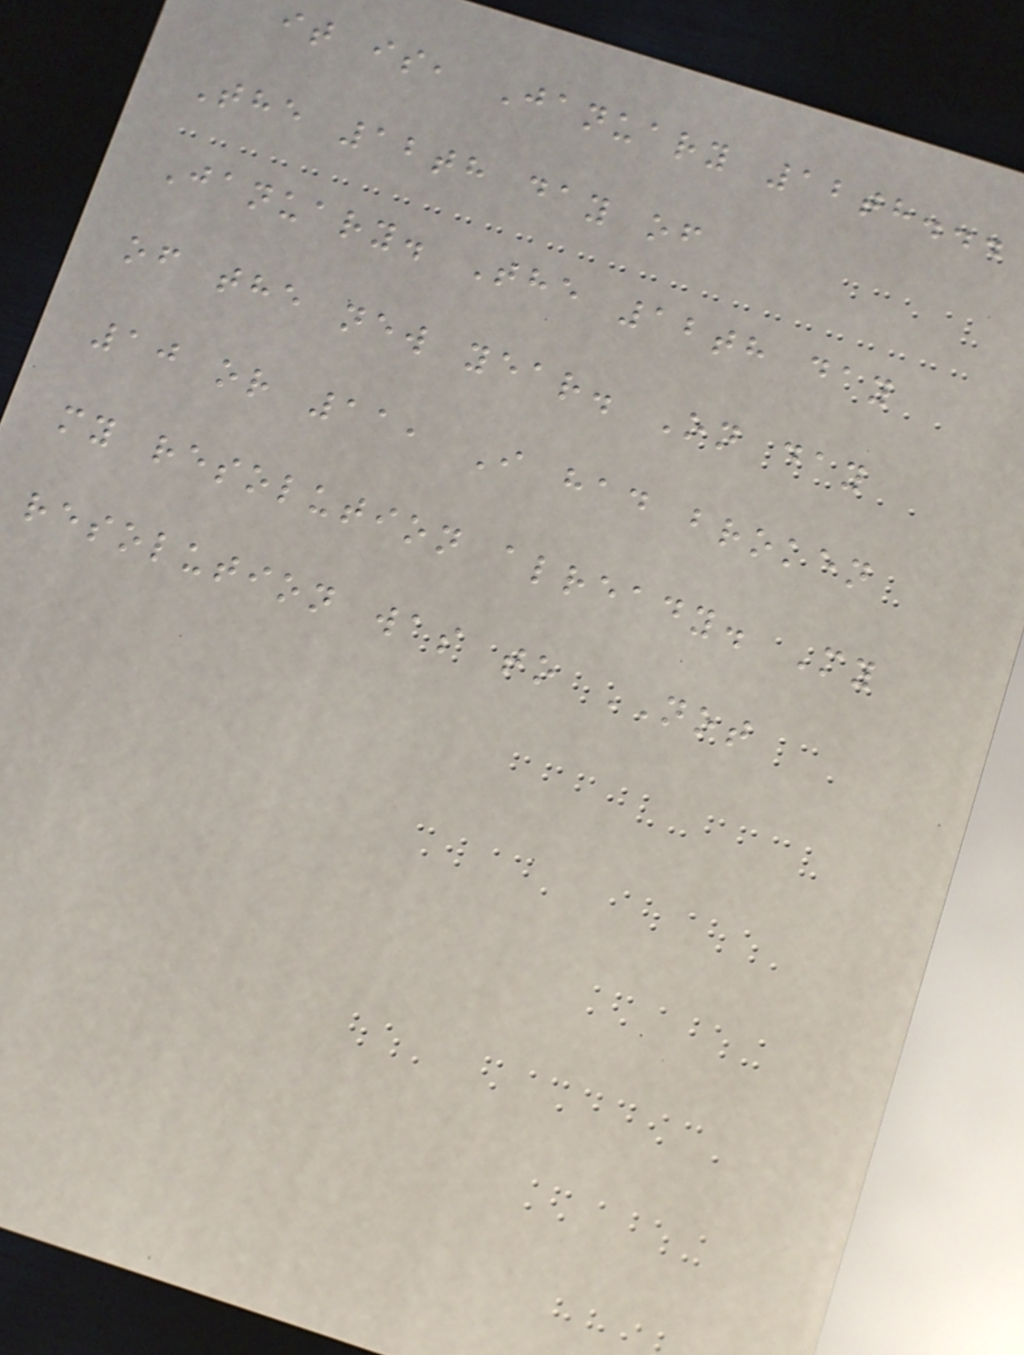it is, January 12th...
The 12th day of
January. The 12th day
of the new year. On day
10 or 11, I had broken
my resolution already. My
resolution was to NOT
